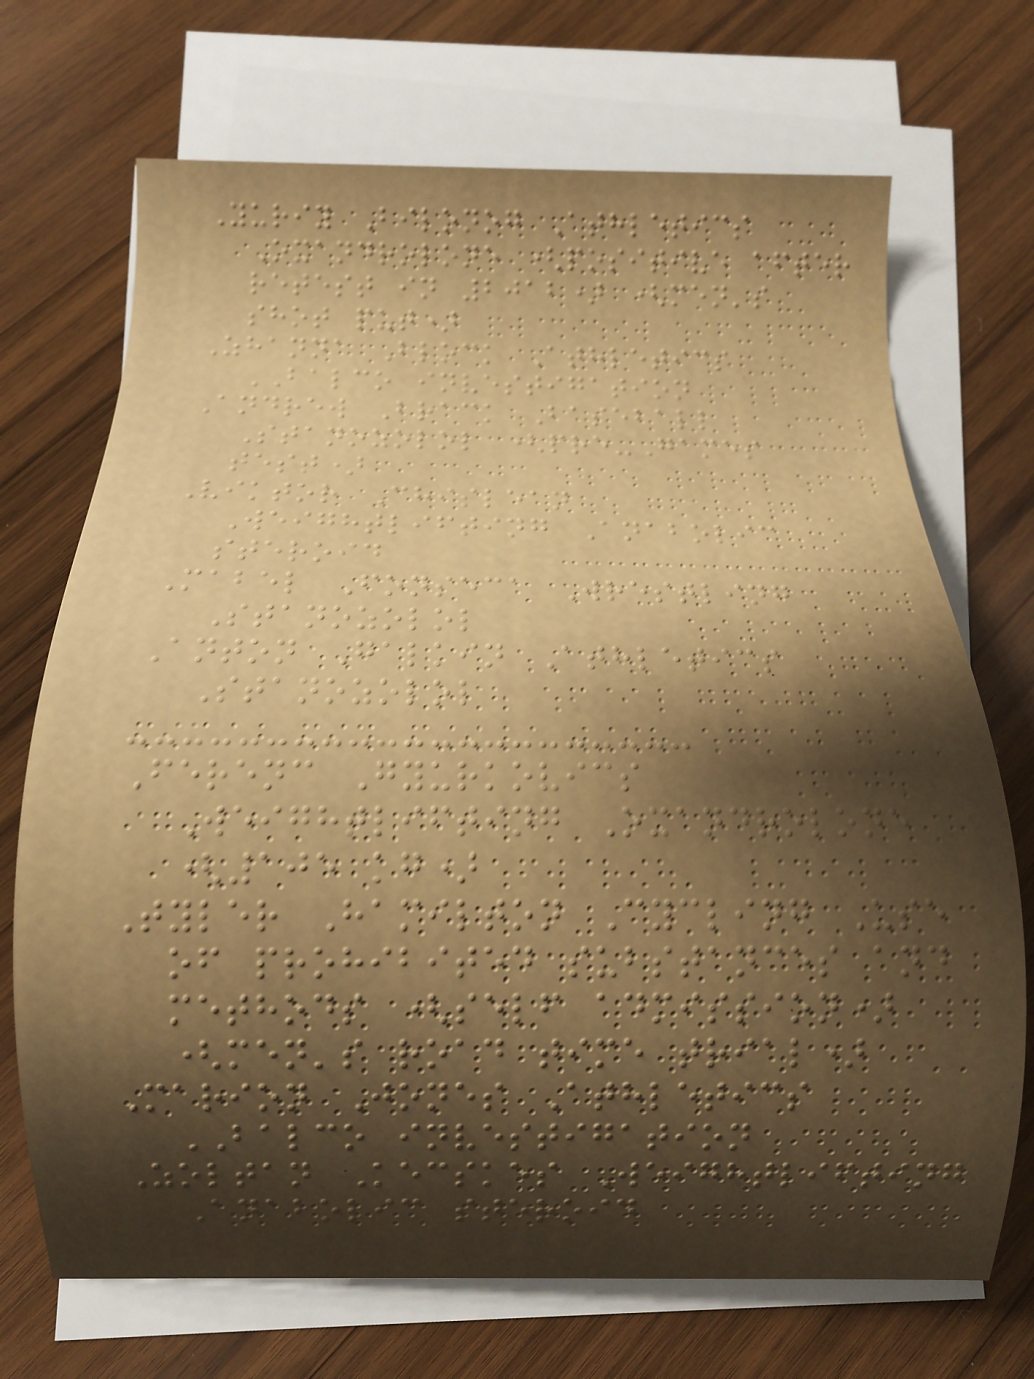Yuriy Bilonog Athletics
Oxandrolone (positive after
retest in 2012) (men's
shot put)
Zhanna Block Athletics
BALCO investigation
Andrew Brack Baseball
Stanozolol (pre-Games
test)
Viktor Chislean
Weightlifting Anabolic
steroid
Mabel Fonseca Wrestling
Stanozolol
Anton Galkin Athletics
Stanozolol
Ferenc Gyurkovics
Weightlifting Oxandrolone
(105 kg)
Tyler Hamilton Cycling Use
of prohibited substances and
methods (self admission)
(men's road time trial)
Marion Jones Athletics
BALCO investigation
Zoltan Kecskes Weightlifting
Anabolic steroid
